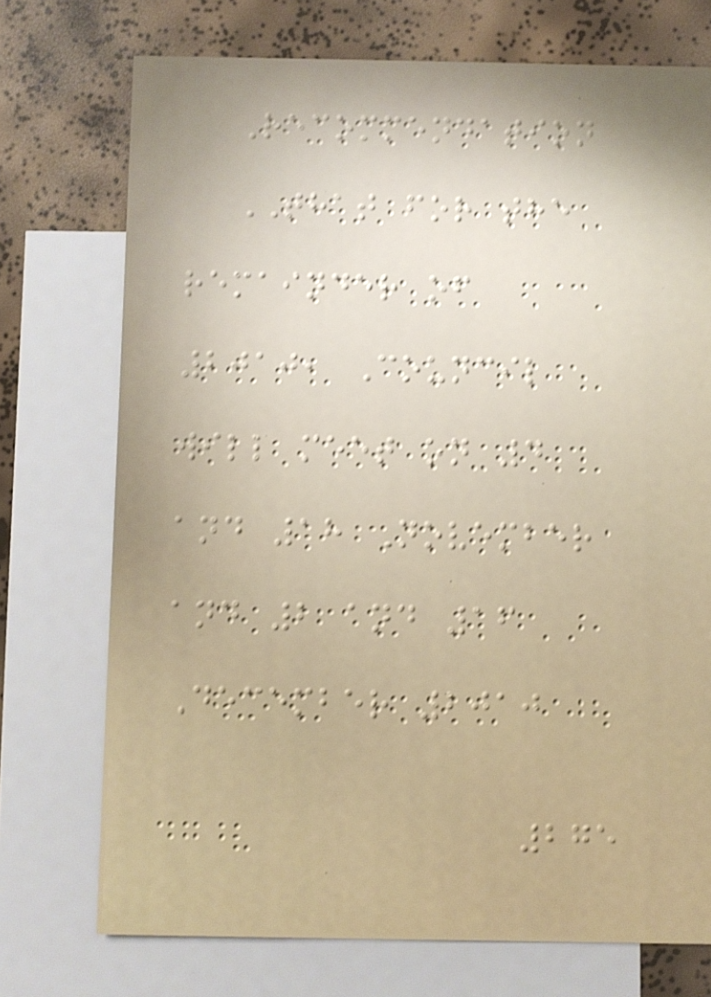Recommendation
THAT for the
remainder of
2010, Council
will meet on 4
and 18 November
and 2 and 16
December 2010
275
